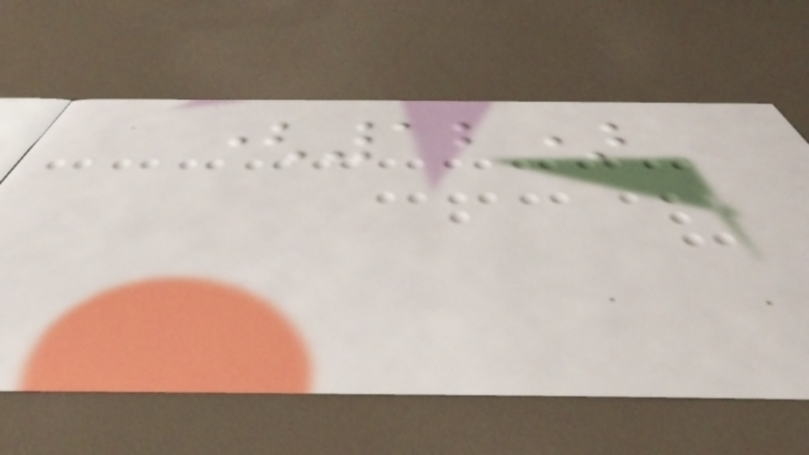(12)
